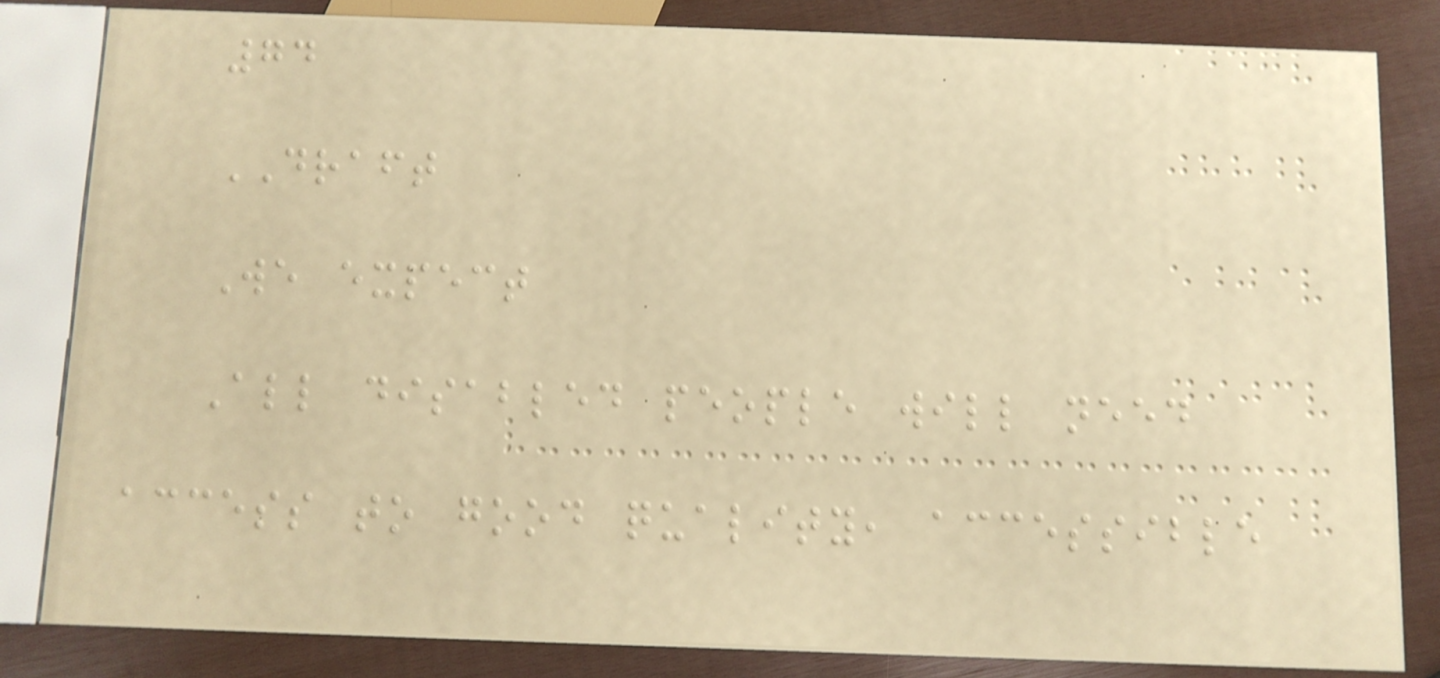74
DRAFT
We expect
All disabled people will need
access to good quality, accessible
